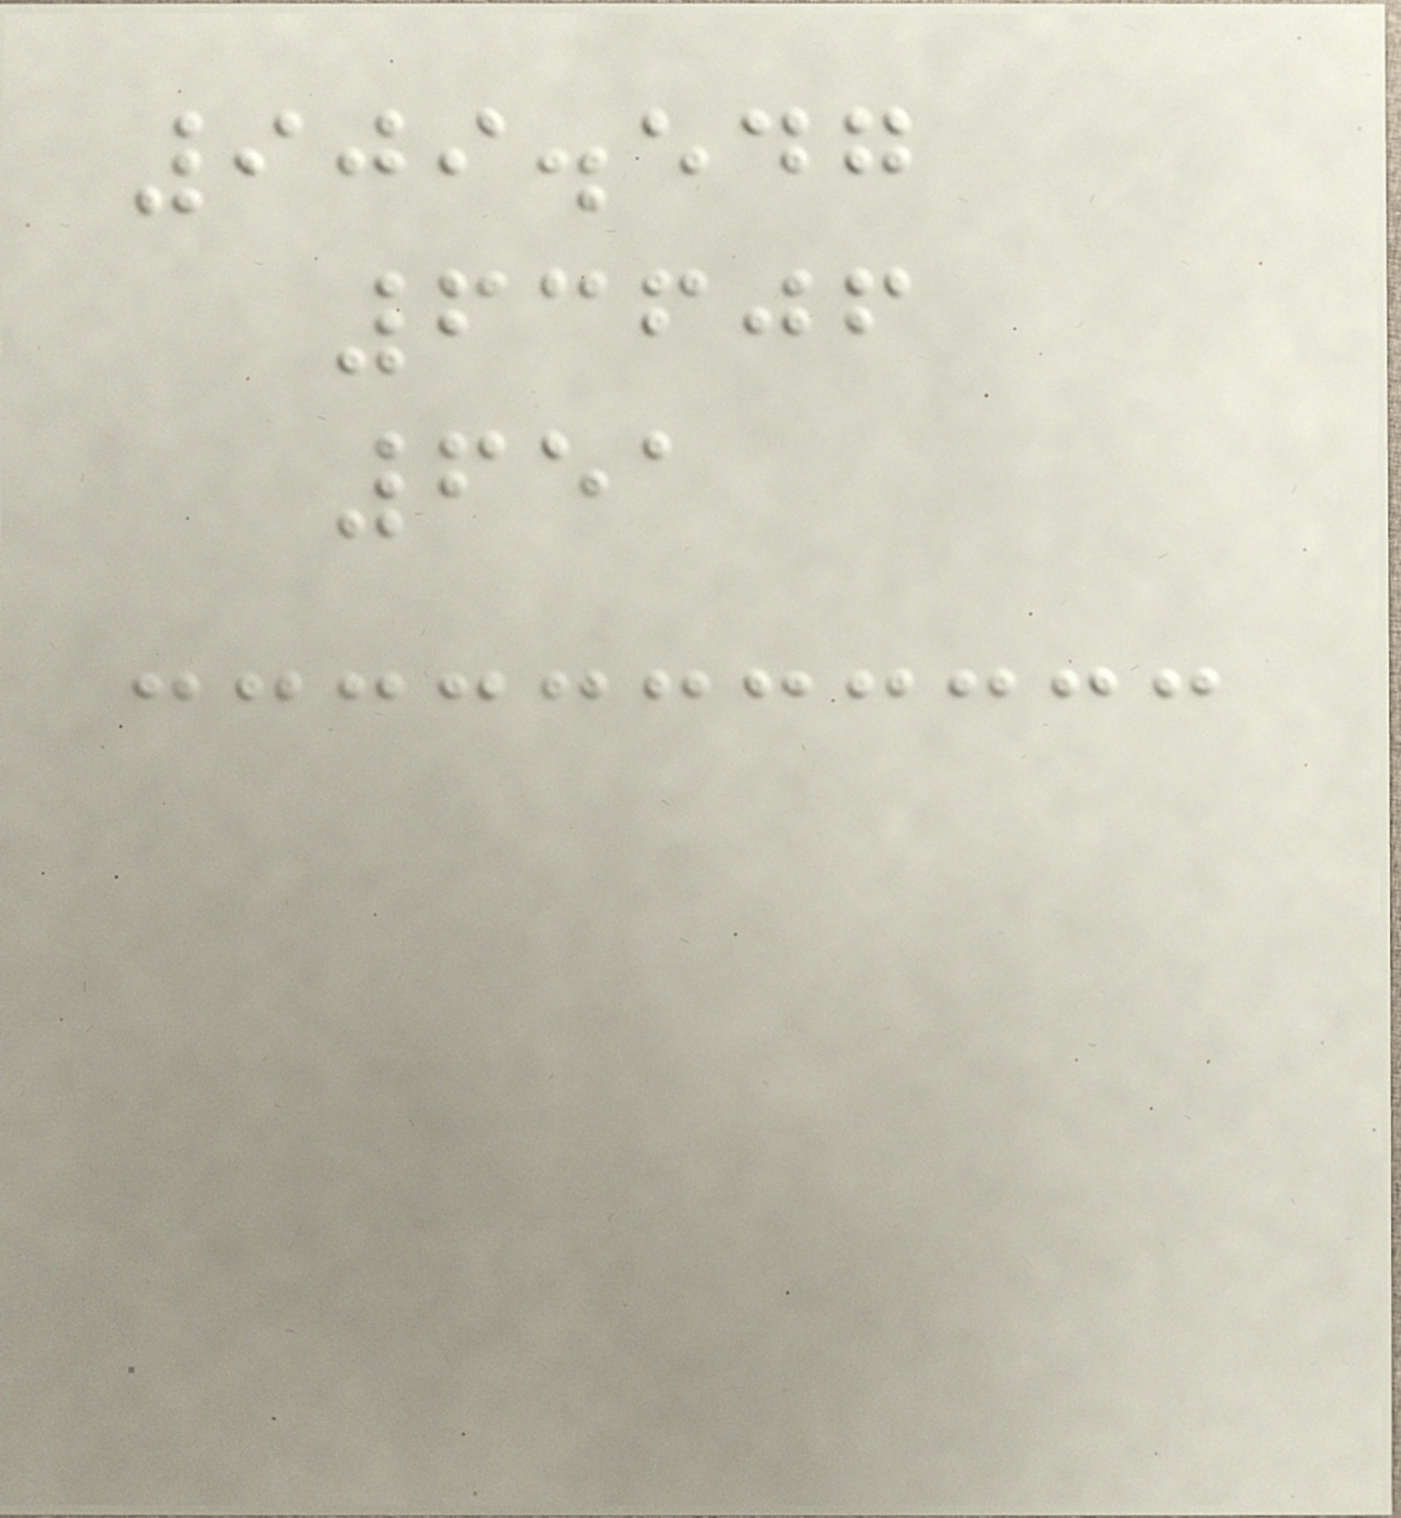909.547
63606
651
